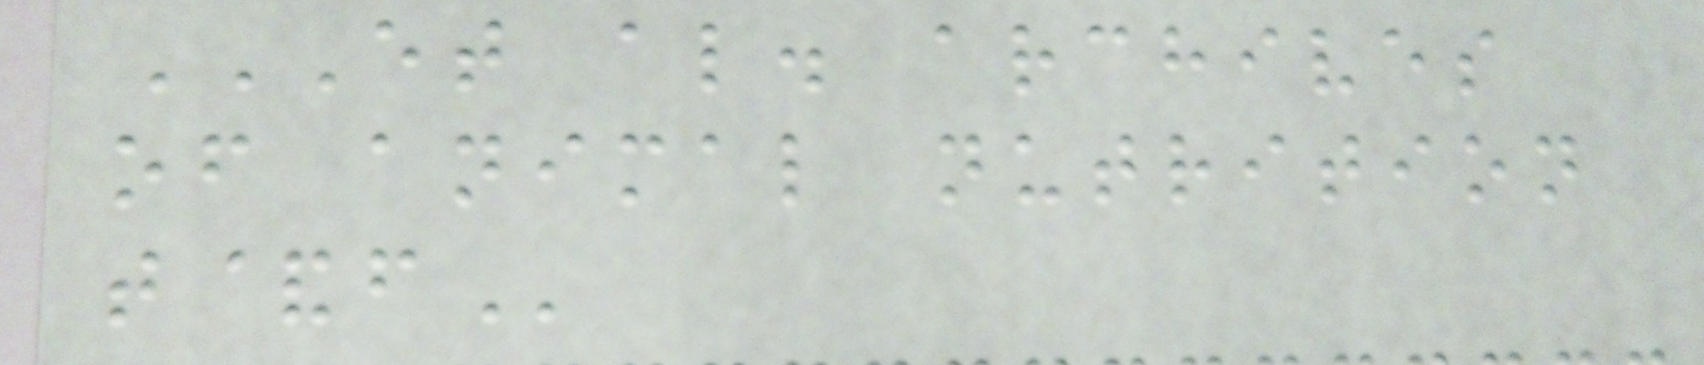ET AL. ARCHIVES
OF ANIMAL NUTRITION
T&F
